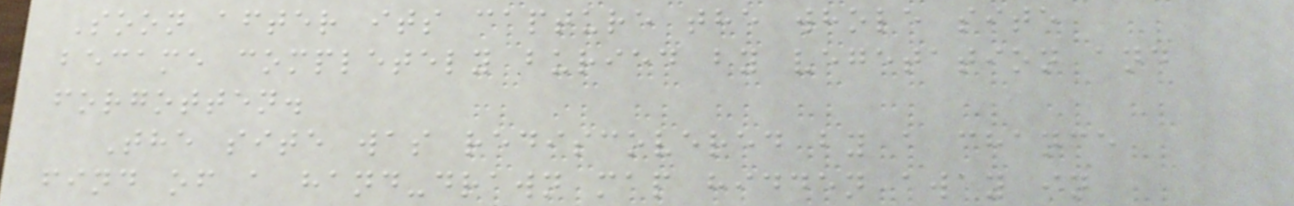Soon after its capture the whole site
became completely buried by vegetation and
forgotten.
The site was rediscovered by a chance
find of a hand-drawn map hidden away in
